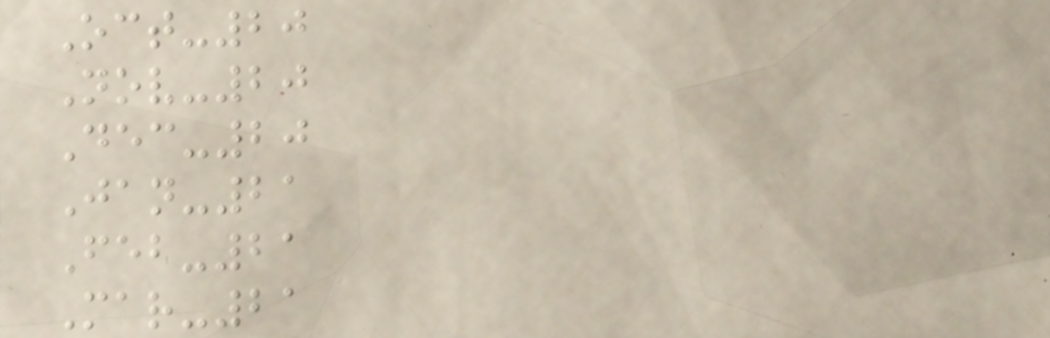Oct-20
Nov-20
Dec-20
Jan-21
Feb-21
Mar-21
